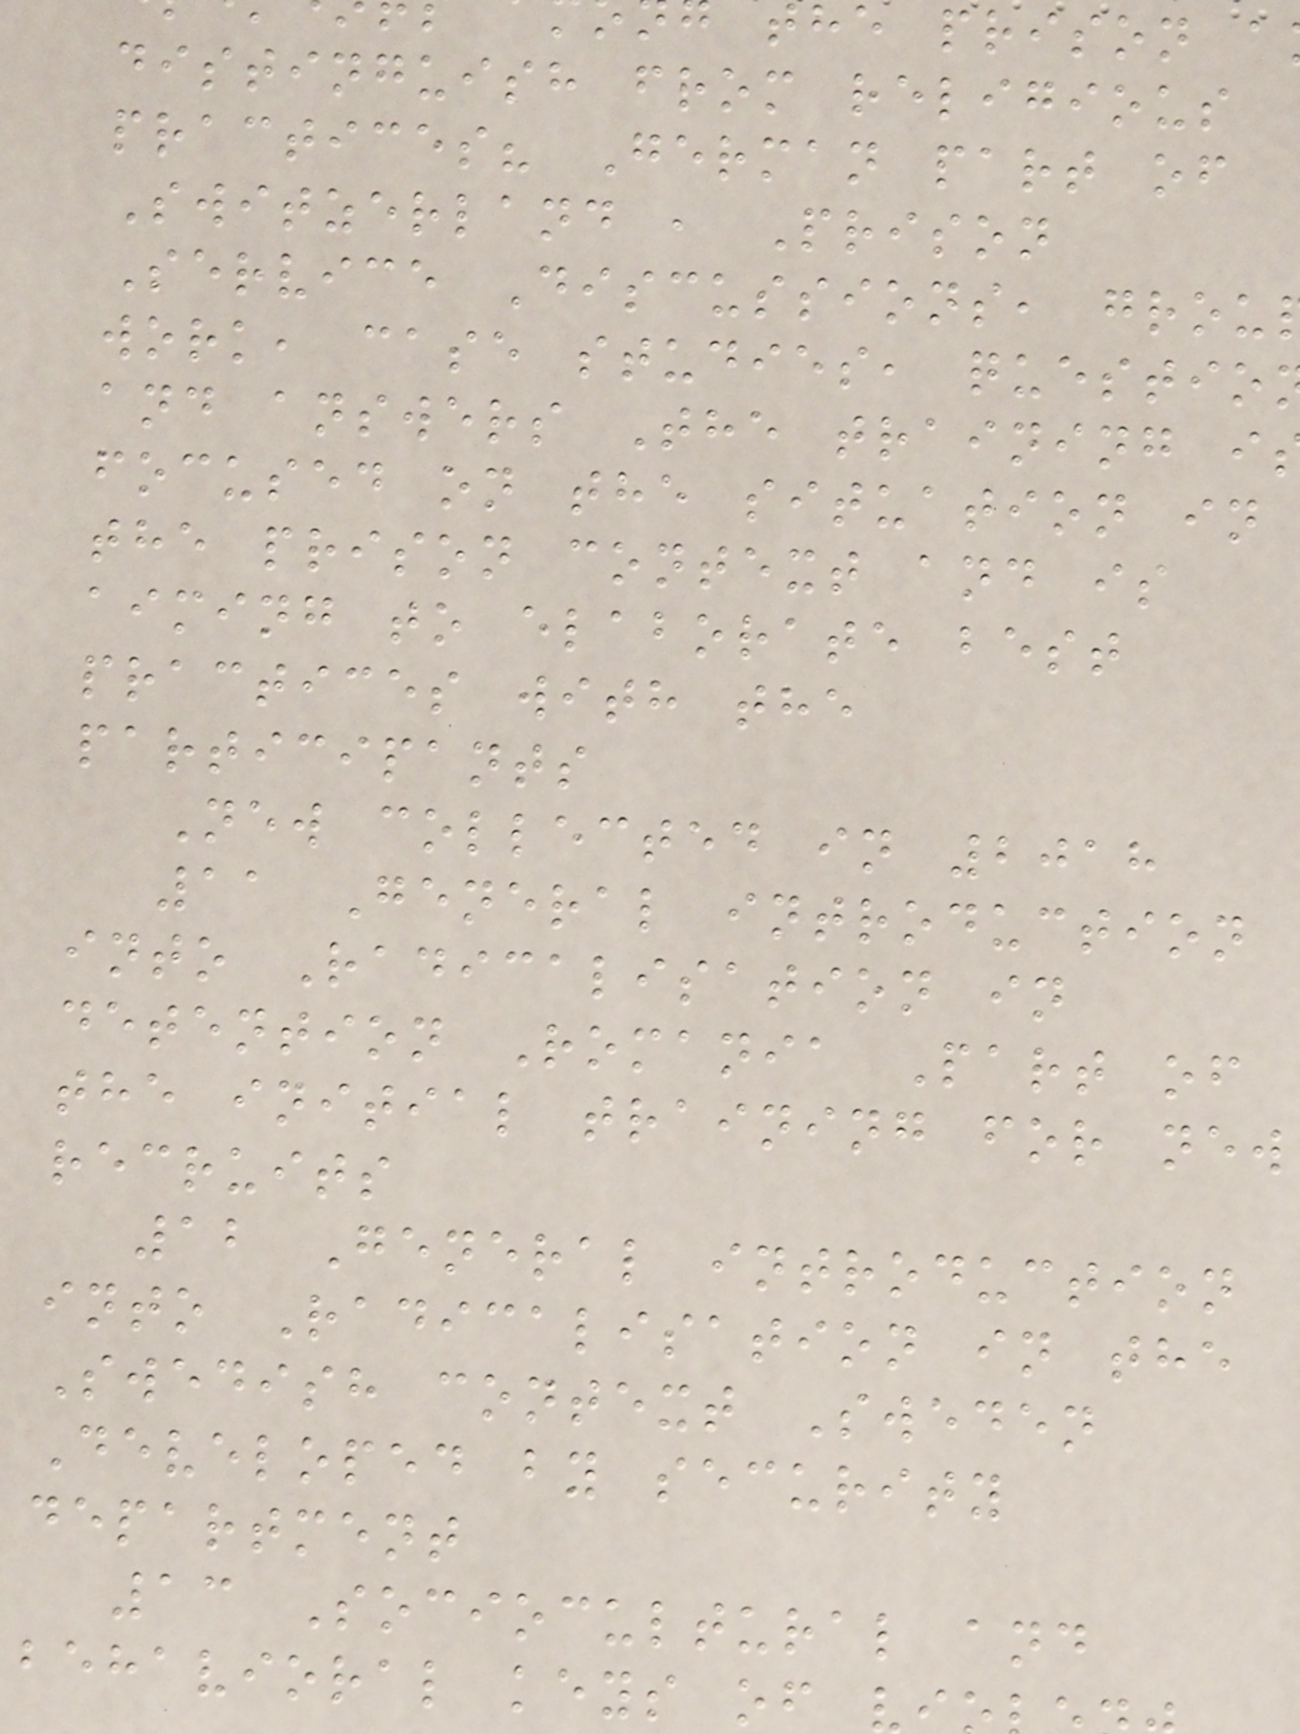the prison a
distinguish from religious
practices? German part of
Switzerland , Prison
Service Discussions, grou
work, case studies, questio
and answers The training i
focused on the situation in
the prison context and is
aiming to elaborate best
practices with the
participants
New collected in 2018
11 General introduction
into Radicalisation in
detention Romania Part of
the initial training for new
recruits
12 General introduction
into Radicalisation in the
Swedish context Sweden
Developed by security
department
13 Sociocultural and
behavioral keys of
